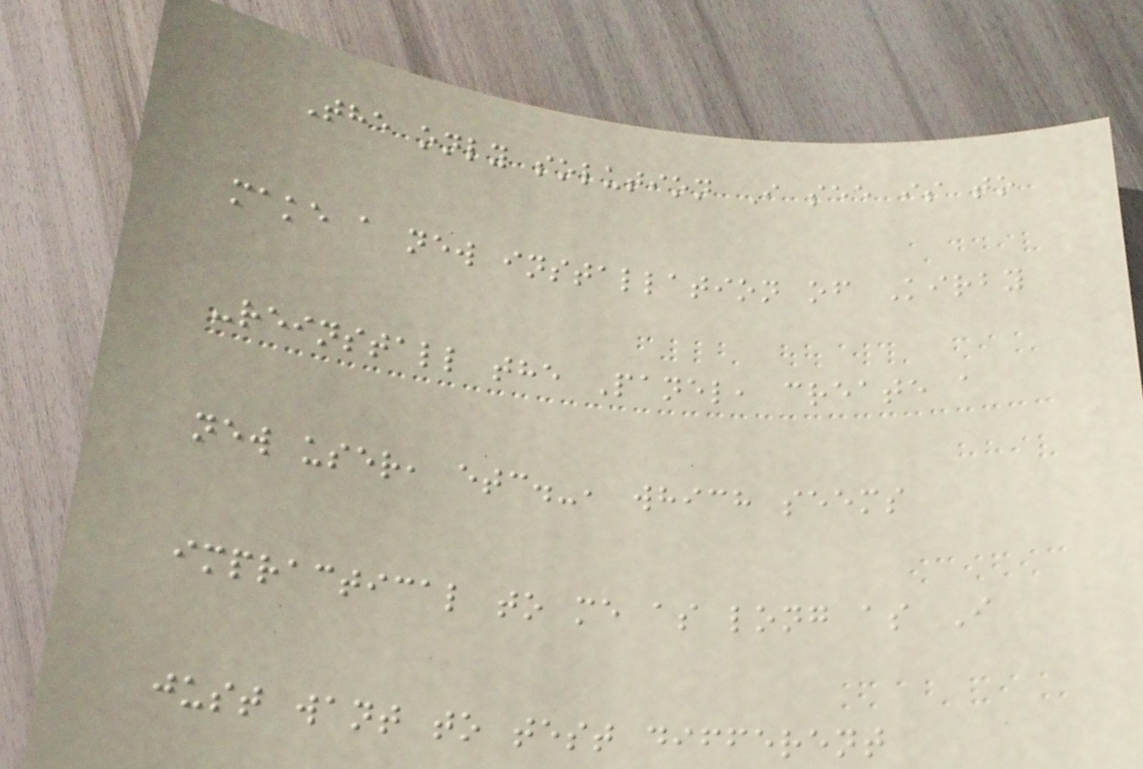The only solution I see is to
make a new installation of Kirby
-reinstall the Panel, create a
new user, etc.-, which seems
impractical to me as long as I
just want to test different
